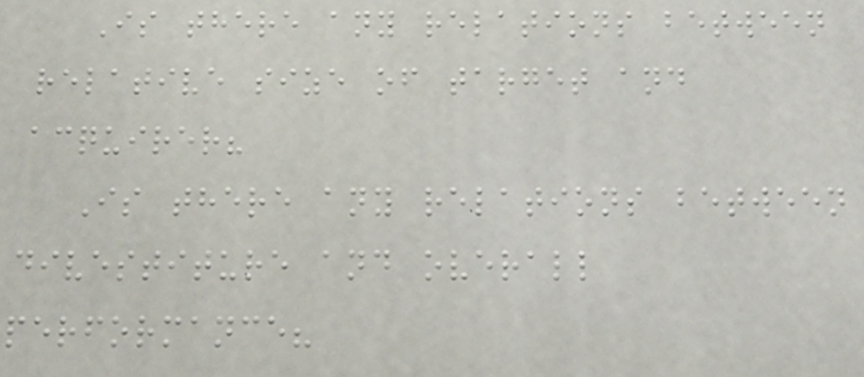Is there any relations between
relative size of target and
acquirer?
Is there any relations between
divestiture and overall
performance?
